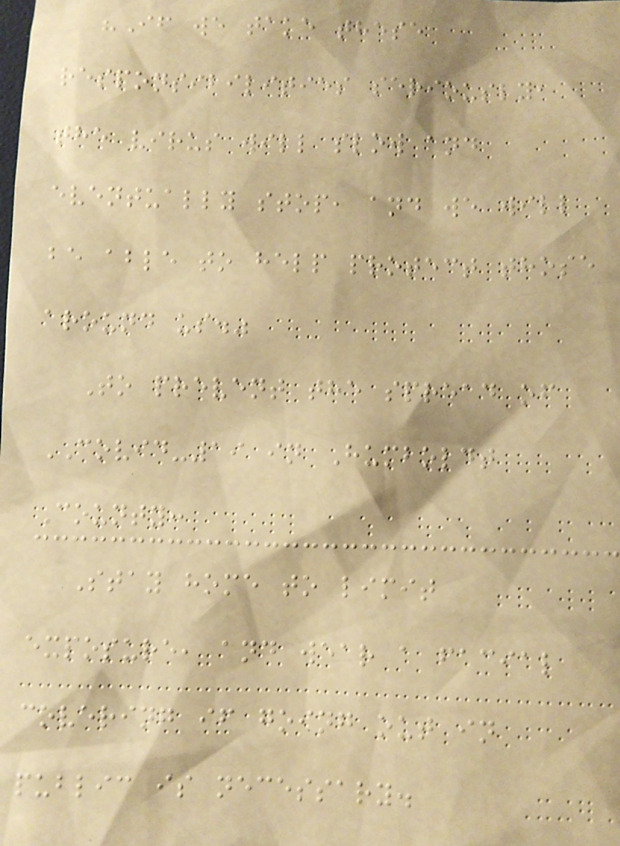"If we take these
responsibilities seriously,
the virus will slow and
eventually stop, and we will
be able to help protect those
around us."
To prevent the spread of
COVID-19 in Humboldt
County:
Stay home to limit
exposure, and wear a facial
covering if going out in
public is necessary.
